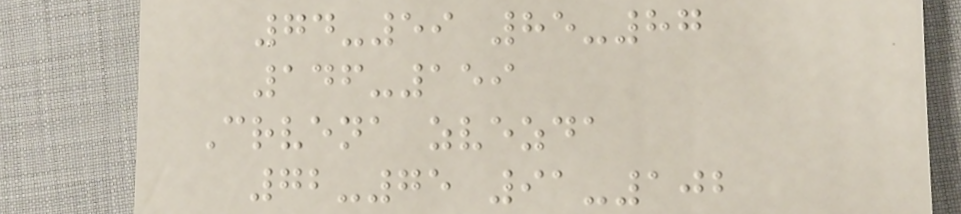74-59 85-87
146-159
Crvena zvezda
72-75 91-102
